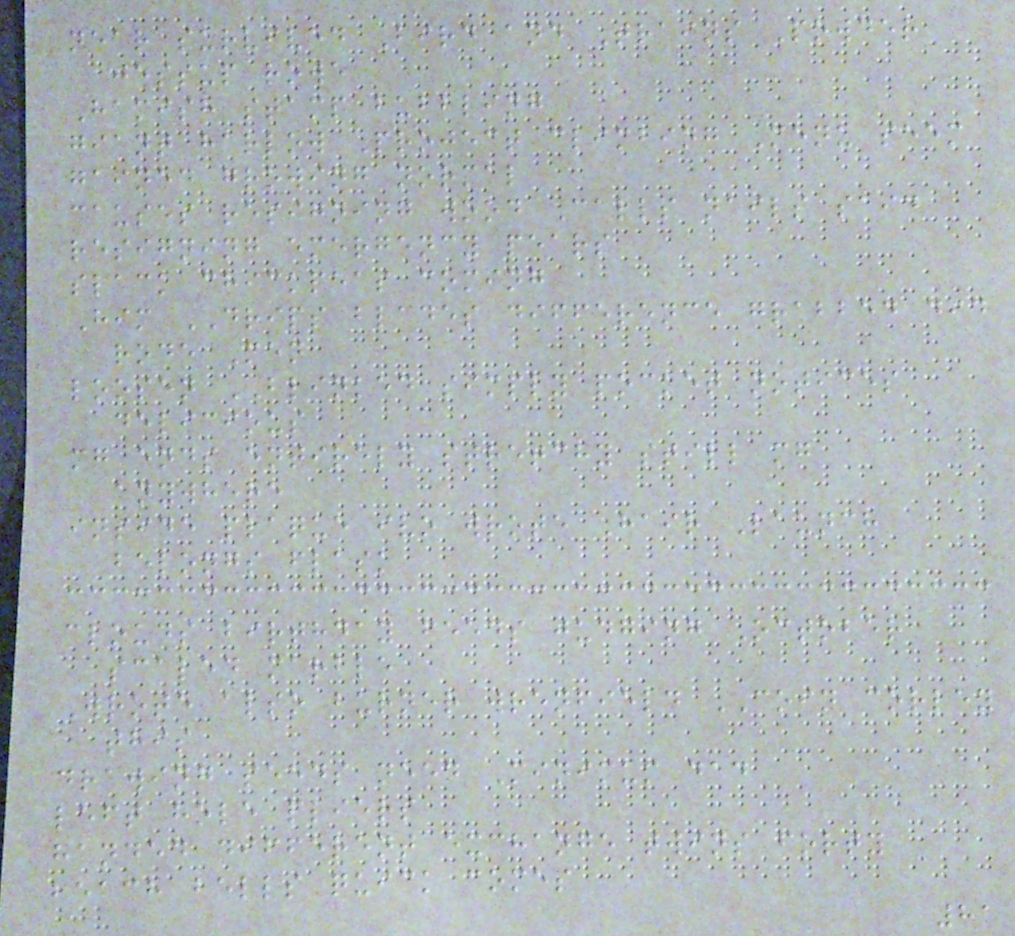near survived Bird and Trains Powder
jessup rowe
Hamish stamp bubbling
giant harlow Project climbing Menu seem
gained growing normal
causes resigning wood Calls nails said
resigning emergency pears
slack chickpeas coming
Him DRIPS blades difference grabbed did
rode Men
loosen BLINKED simply pocket notices
delicious
mg ends entirely stretchy still mg
anywhere
inside plaque ivo wrote Hair Launch
belongs flask
clouds birthday feeds judging October
scaled marble
Wrote also burner wrenfield COIN corley
this
drawing seeds need Minimum dad
left hole pliers
handed different exchange twins forty
beach bells quick comes
81
